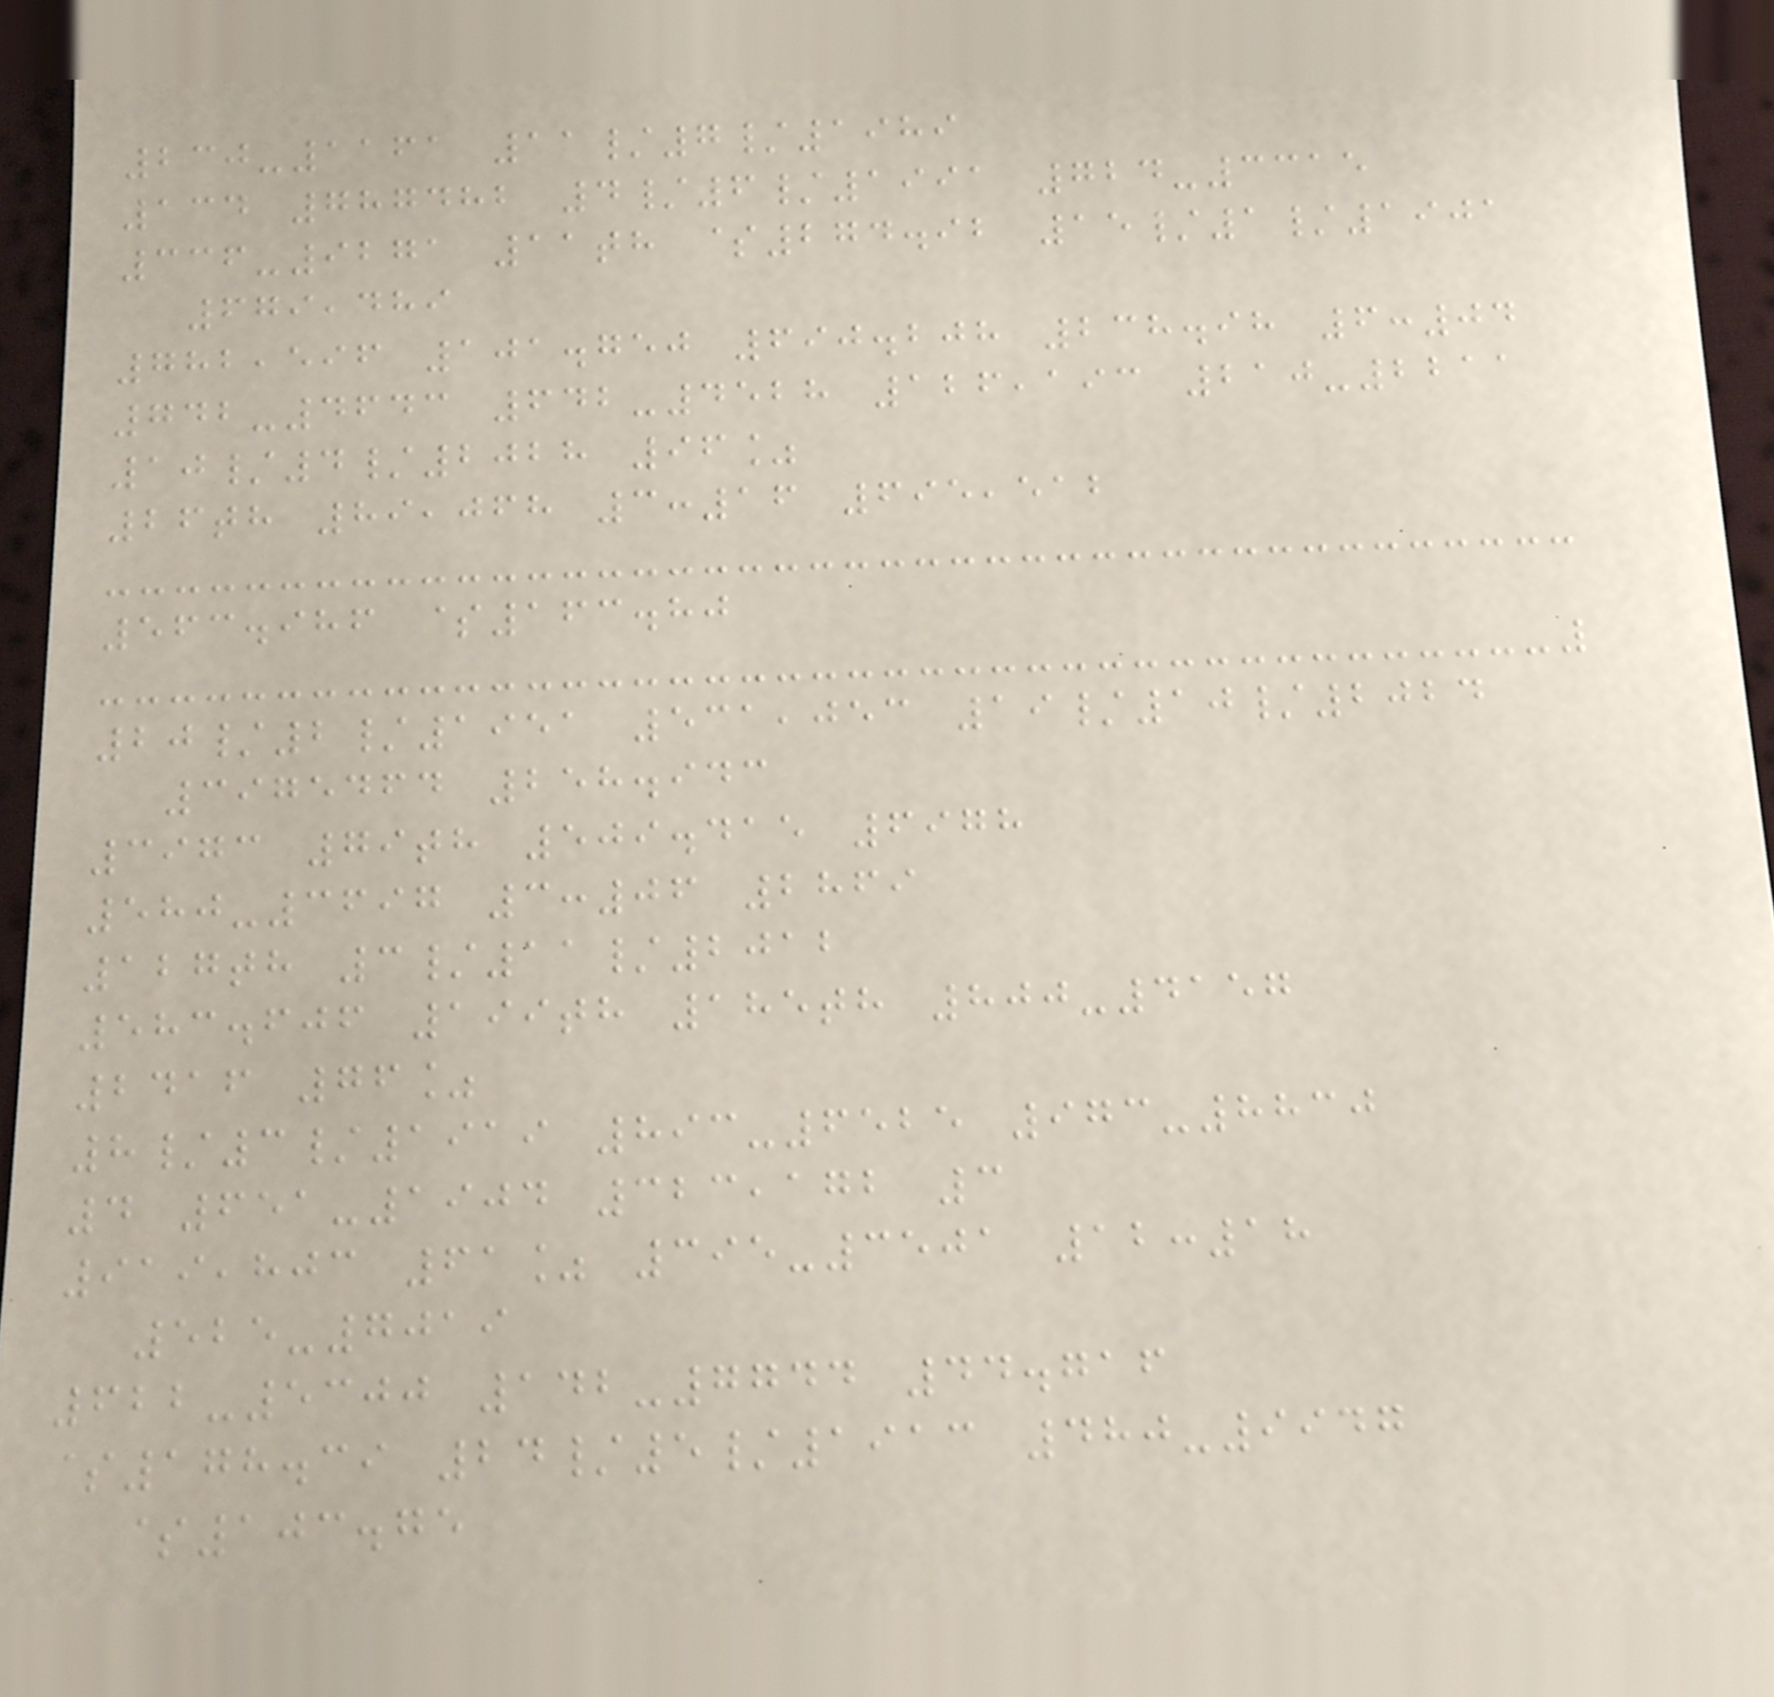230-1161 11/7/1989
134 787482 4/6/1991 724-3315
336-9271 11th $274.92 15/1/1901
679,489
782,596 101.750 690.208 238.98 6:04
742-4643 642-4528 126,193 210-2211
10/4/2028 96%
26th 89,068 3:16 695,512
563.986 $163.80
20/2/1951 531,053 19/10/2024
3975464 258.943
3973 79th 509.415 6978
580-3697 3:06 2869
127th 3/11/2012
583.606 199th 185th 800-4157
2416 76%
8/3/1919 893-6525 973-8830
4 651-1904 323,172 3
919,803 61% 395-3501 12:18
525-7019
622-5300 142-7744 44.716
$178.39 24/5/1913 480-9947
$103.75
